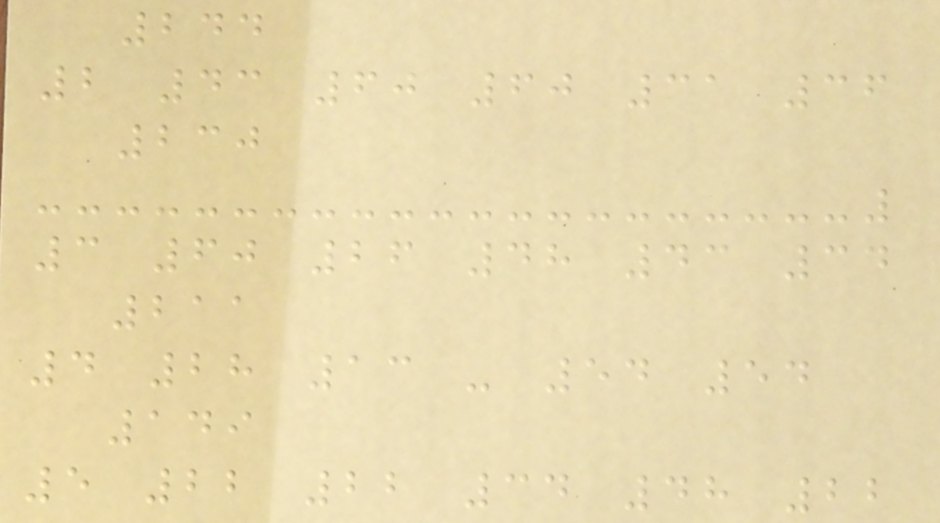244
2 43 60 60 31 36
230
3 60 26 48 43 34
211
4 28 13 - 54 54
149
5 22 22 34 48 22
